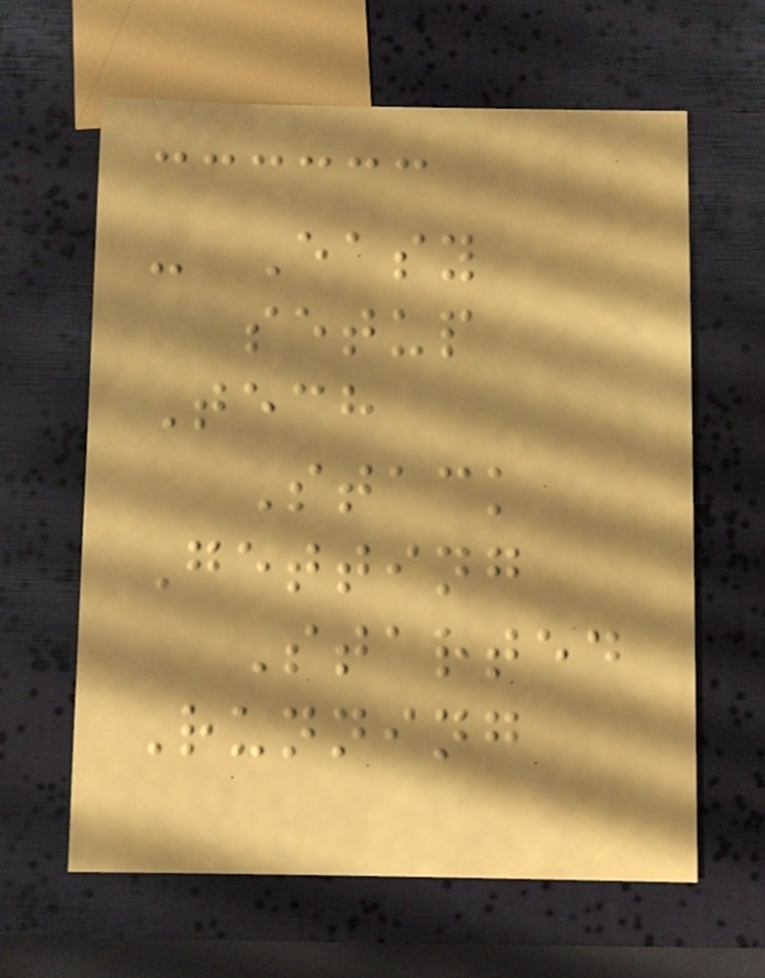- Easy
setup
Tech
Stack
Getting
Started
Running
